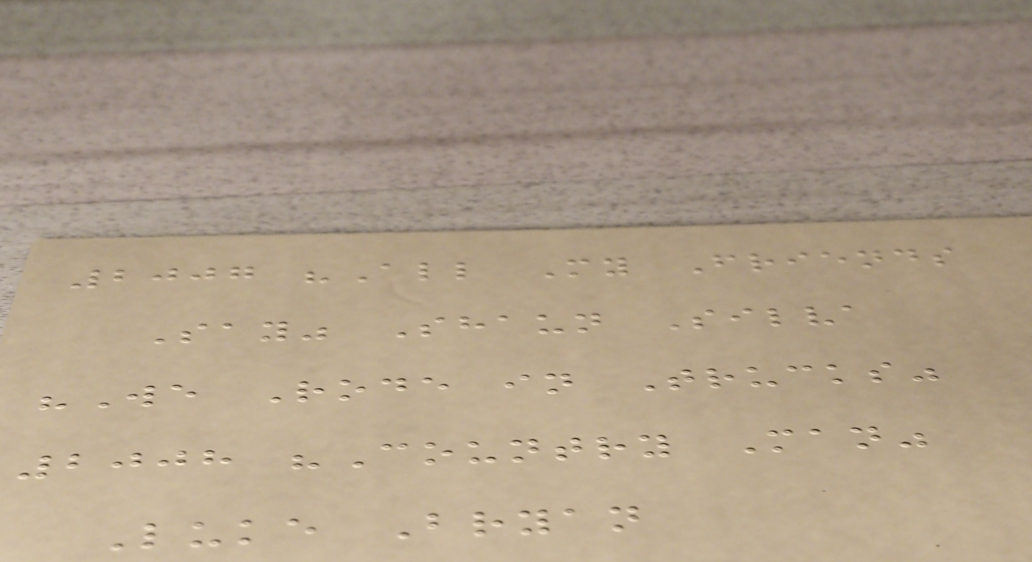2007 "All My Friends
Say" Shaun Silva
"We Rode in Trucks"
2008 "Country Man"
Luke Bryan
